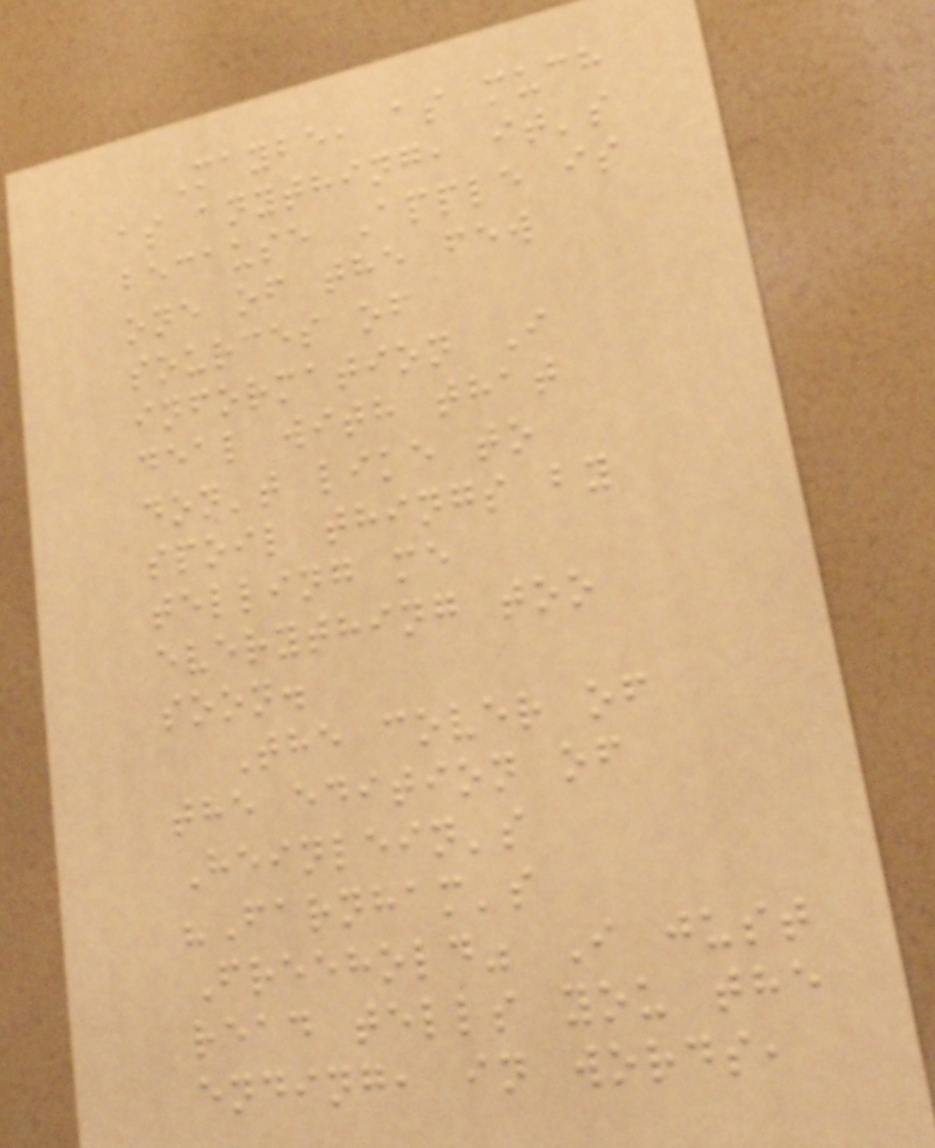Maybe, as much
as anything, it's
because Apple is
one of the few
sources of
information I
deal with that
don't like to
spoil things by
telling me
everything too
soon.
The cover of
the edition of
Heinlein's
"Farnham's
Freehold" I just
read tells you the
ending, in words,
